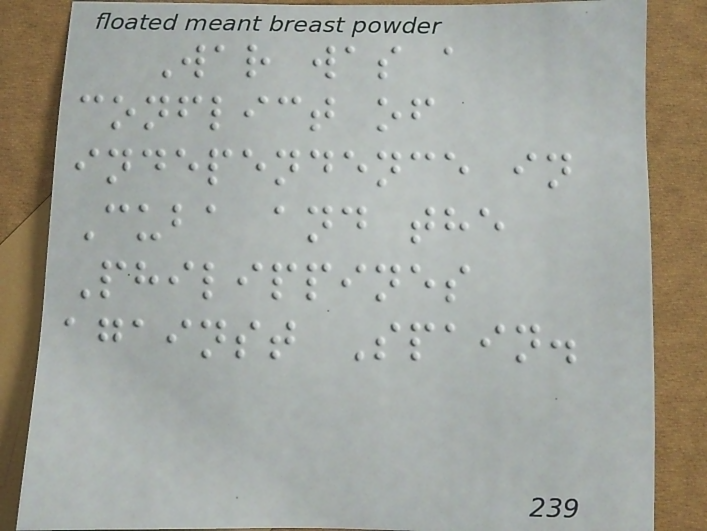War was a
conflict of
independence in
Cuba and the
Philippines
against Spain.
